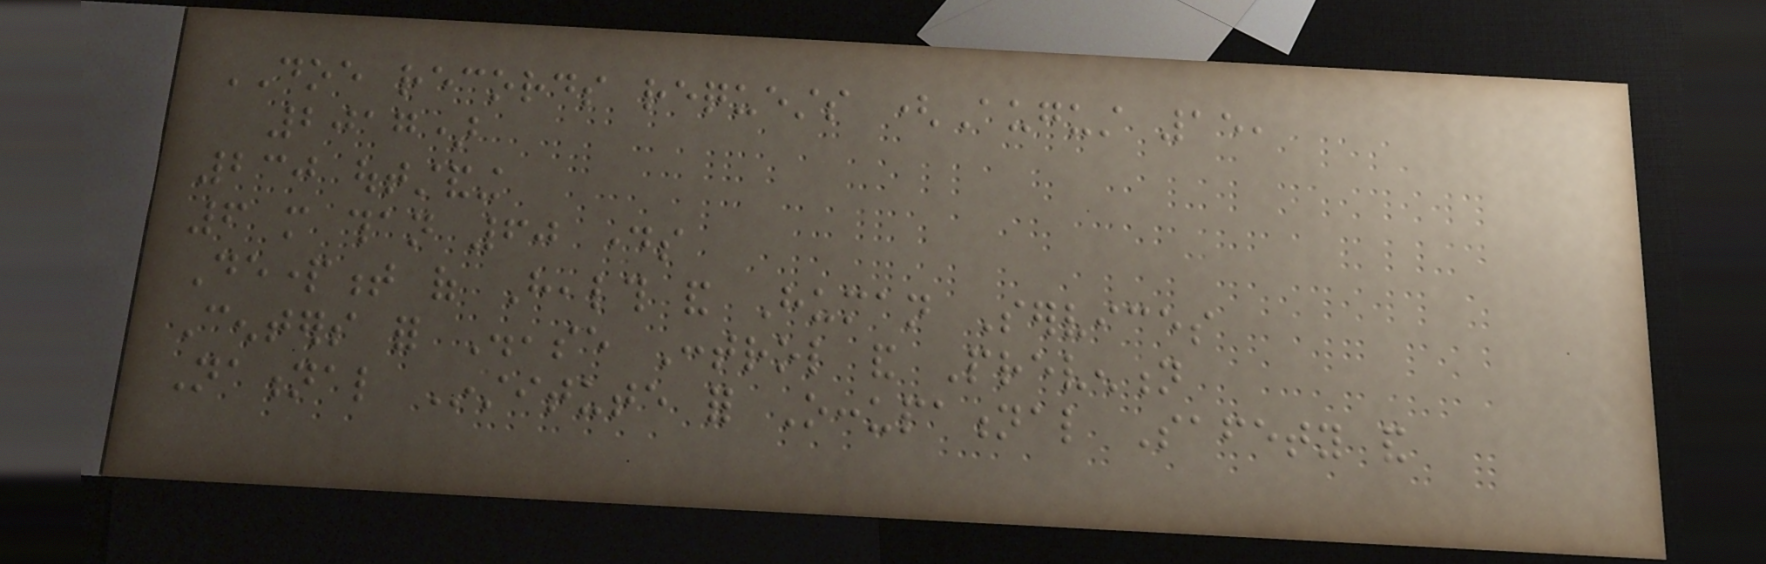DOE records requests (August 15,
2017)
230 outstanding
6 more than 60 days
Department of Health and Human Services
Centers for Disease Control and Prevention
National Institute for Occupational Safety and
